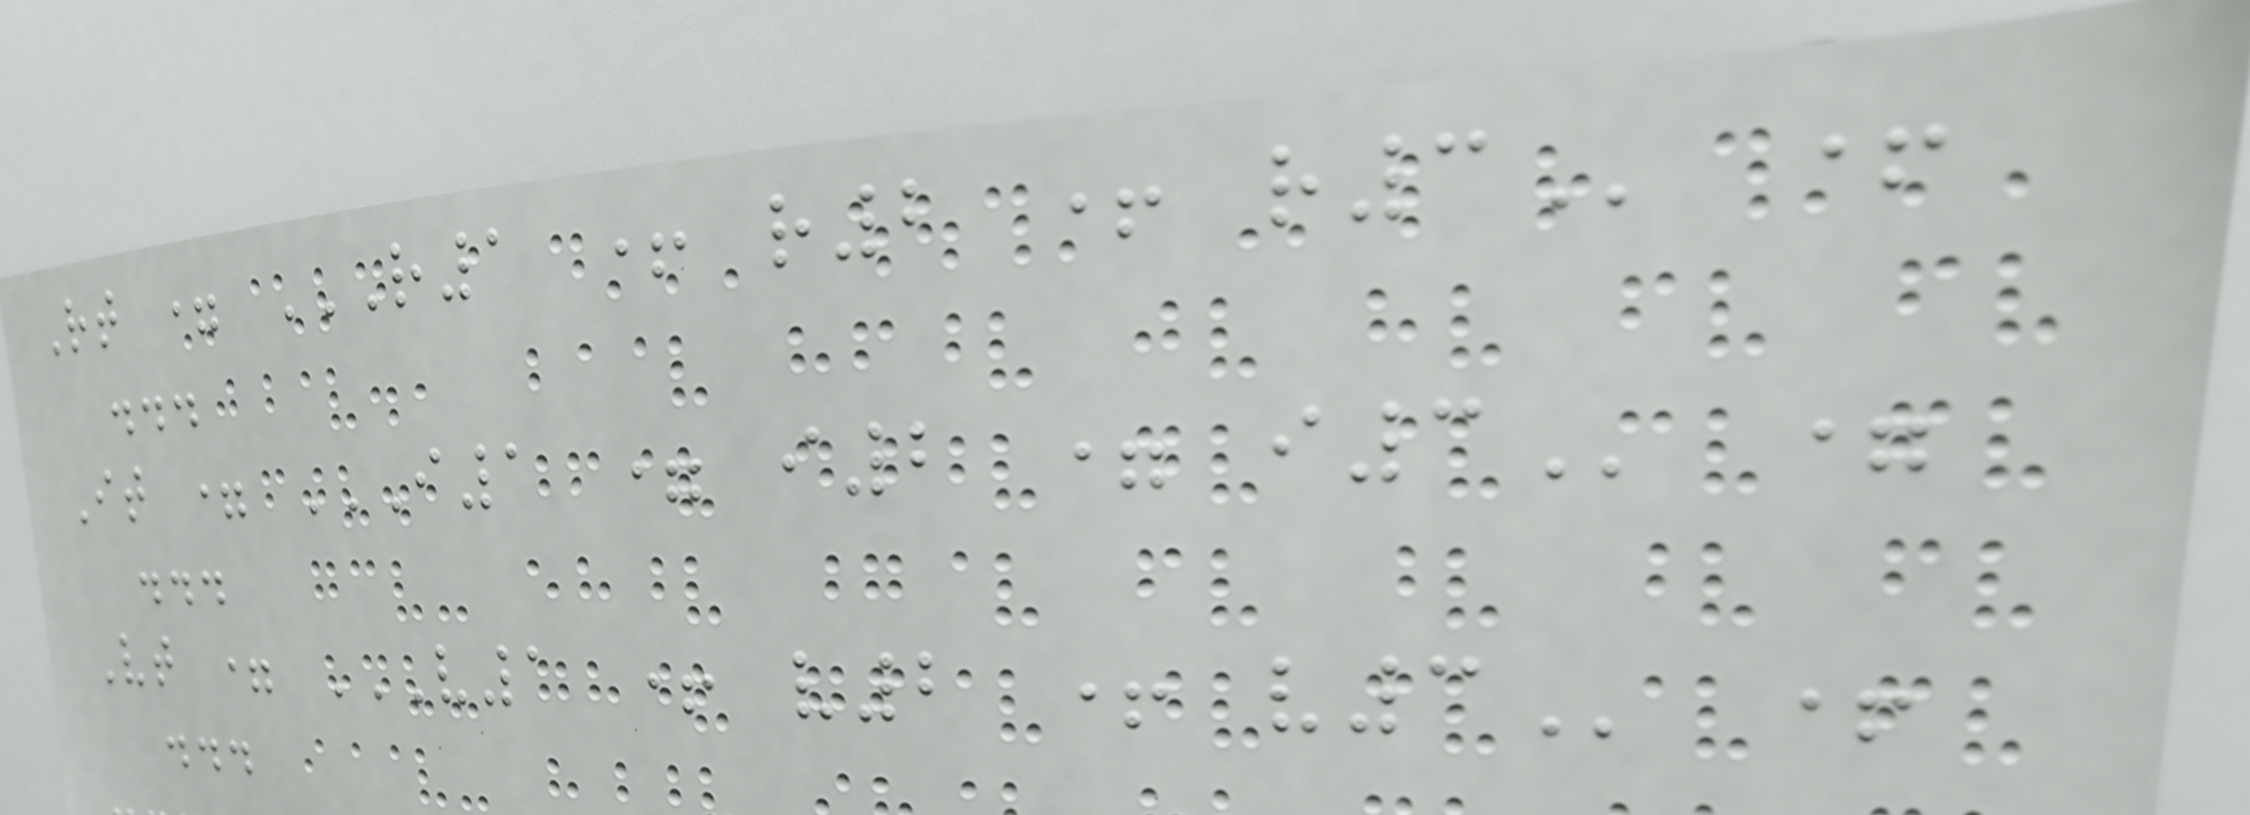Rt = R1 + R2 + R3 +
...
It = I1 = I2 = I3 =
...
Vt = V1 + V2 + V3 +
...
